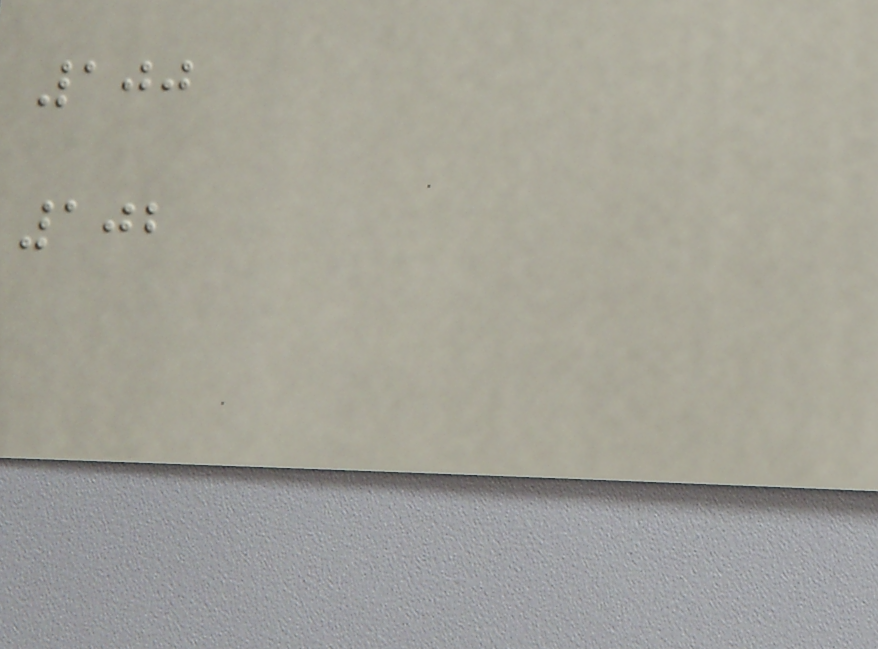100
102
